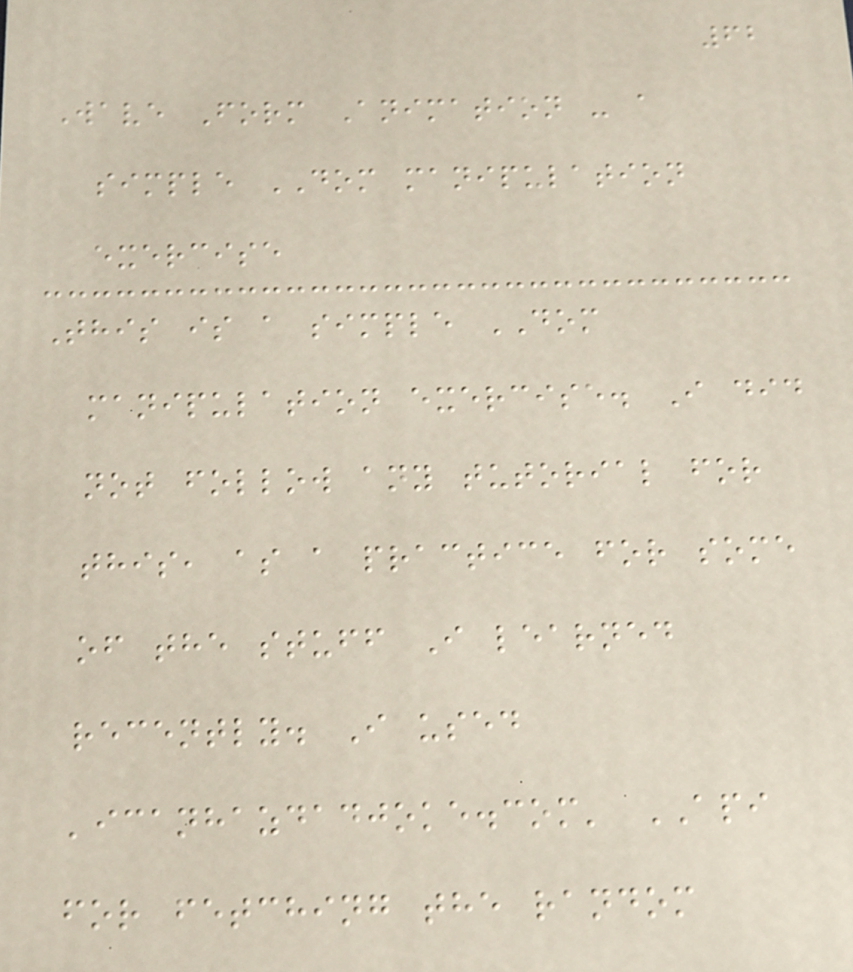62
Wave Form Animation - a
simple DOM manipulation
exercise
This is a simple DOM
manipulation exercise. I did
not follow any tutorial for
this, as a practice for some
of the stuff I learned
recently. I used
'icanhazdadjoke.com' API
for fetching the random
